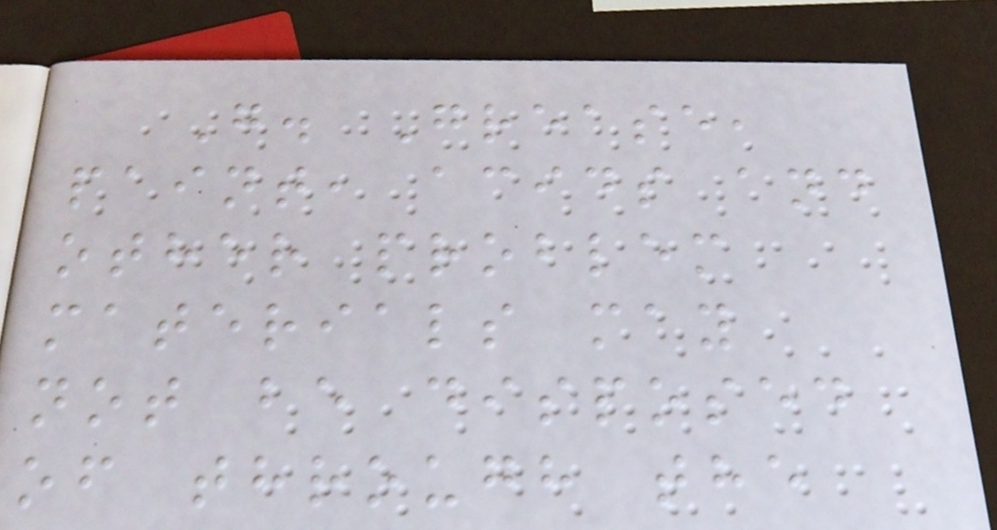G. Grease,
paint, acids and
other problem
materials may
not be disposed
of through the
